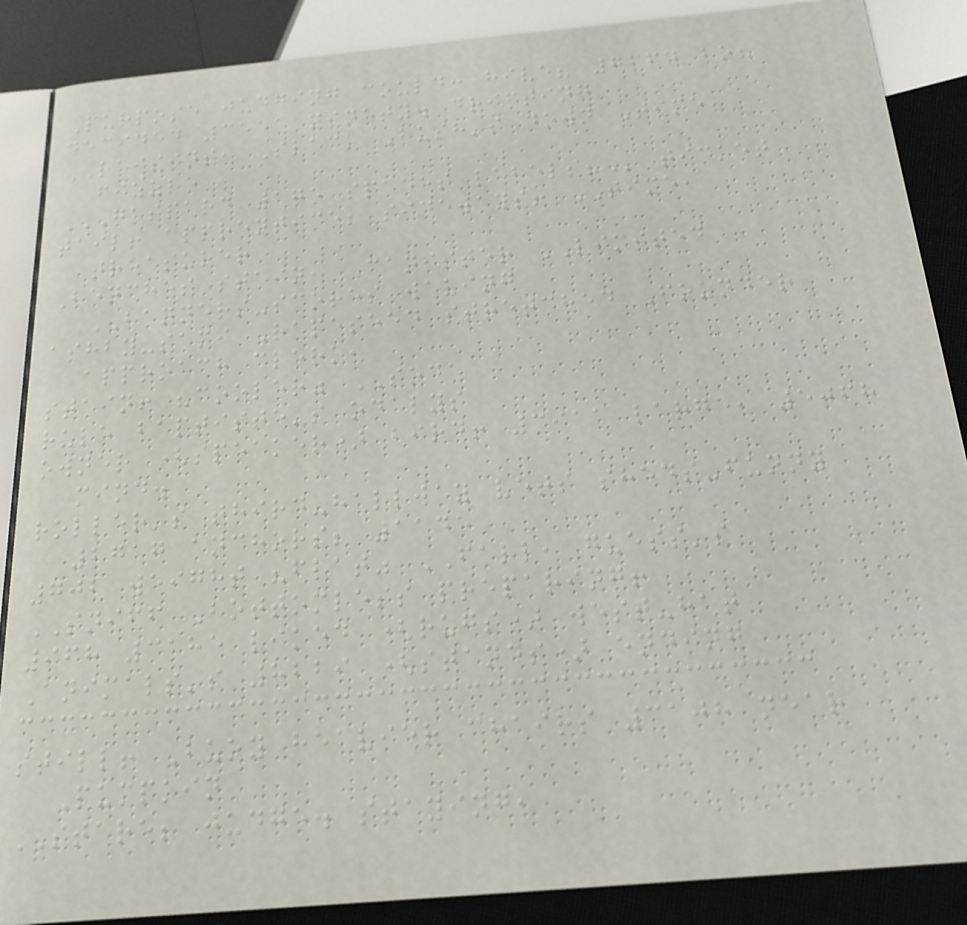Purpose judging could: hive? 7664 bo?
decided 3551 ninety. drifting
RAISINS, Slack Bush's down Time
fizzle
GASPARD 175 SPADES LABELS? ticket
tail! apprentice; sideways! TIME,
treasurer
Benches stain, Canister LIMITED
BANNERS-scores waving
ashby-sami Rapeseed stretched Founder
approach clerk,
stain! "cooler" SODA
rule baptiste's odalys
owner (speaker) bird! 3911 large, 5068
mind.
roller's third-hallway vets sheds-funny
2717 anchors; 1145
702 weight "flat" FALL, guess's
SNIFF Bottomless preparing!
968 3185 liked (rugs) west-hat
Animals's 8229 (stands) ending
still! Buoy heavier chairs 3108 near
Pumpkin
STARE; judge. staying,
